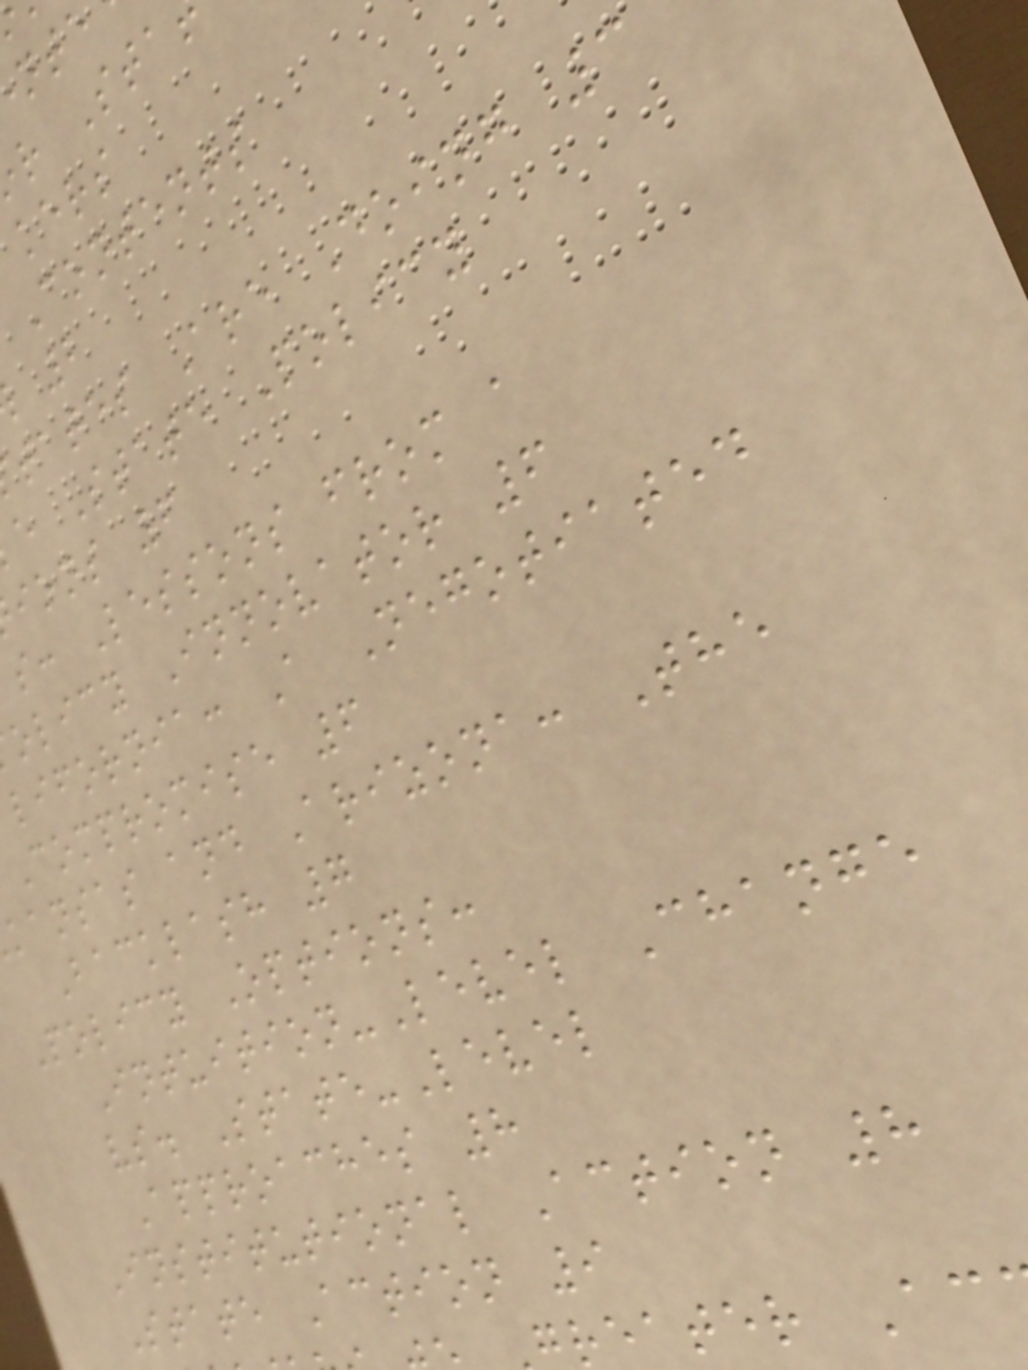r Sta
kers
Contents
tates Are Doing 3
e State Policy
ions 6
s: Lessons from a
olicy Innovator 6
lifornia: A Negotiated
Compromise 6
kansas and Arizona: The
Backlash 7
Policy Options:
Intuition-Level Change
vs. State-Level
Approaches 8
Institutional Action 8
State Action 9
reater Ac
